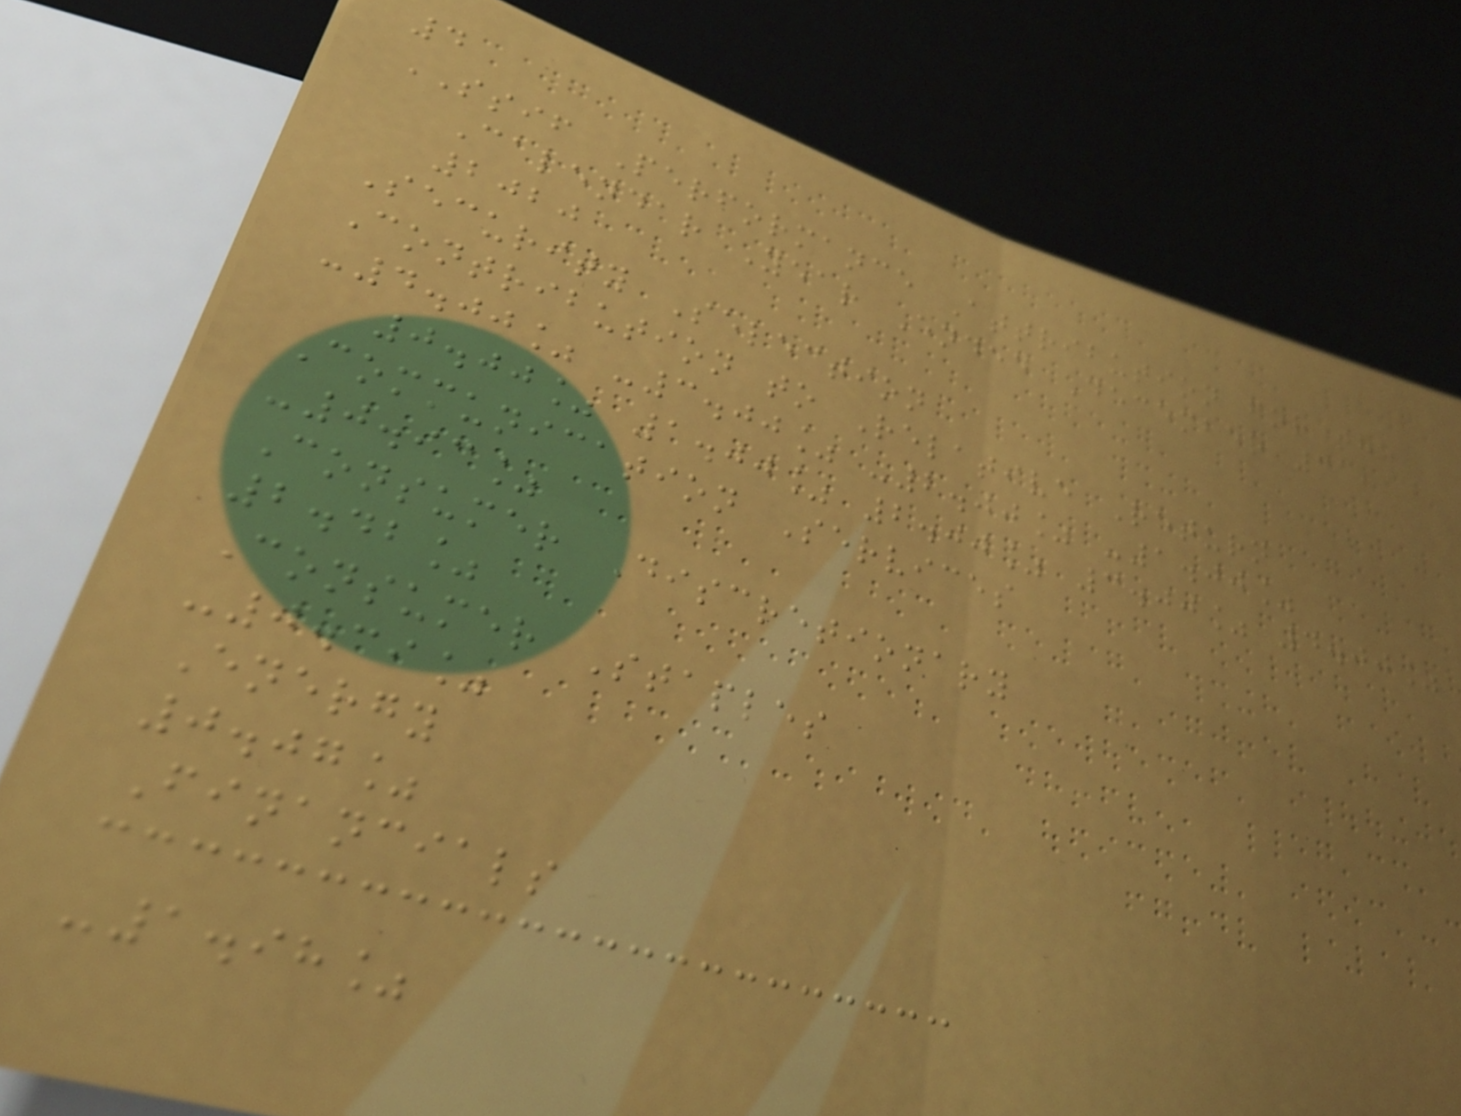4
SSIF Performance Attribution for the
Calendar Year Ended December 31,
2020
Security Selection
Contribution to Relative Return
-4.00% -3.00% -2.00% -1.00%
0.00% 1.00% 2.00% 3.00% 4.00%
Communication Services
-0.93%
Consumer Discretionary
2.42%
Consumer Staples
-0.39%
Energy
0.07%
Financials
-1.98%
